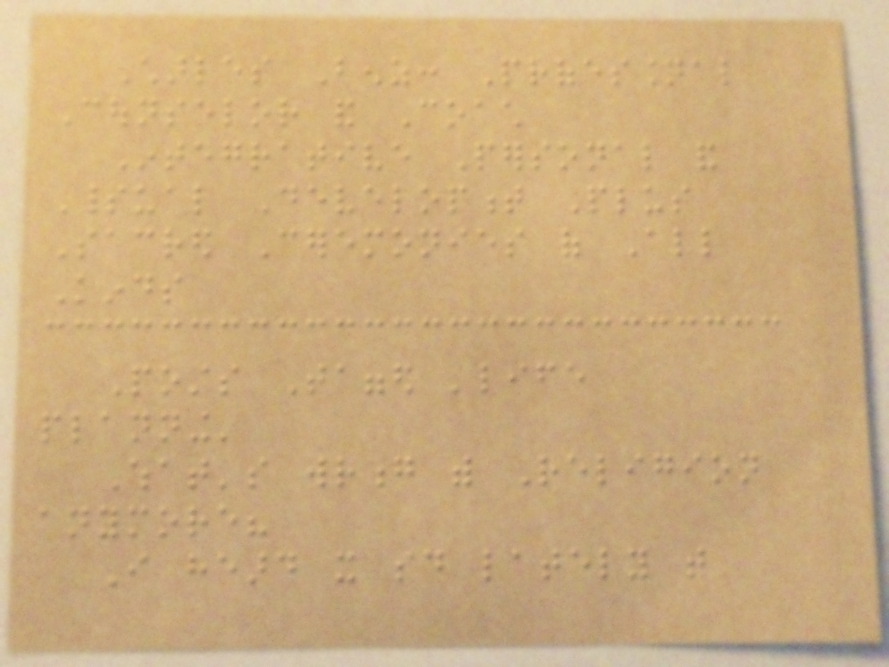Charles Benz: Professional
Counselor and Coach
Integrative Personal and
Spiritual Development Plus
Sacred Ceremonies of All
Kinds
Posts Tagged 'life
planning'
What's wrong with Religion
anymore?
I heard it said lately that
